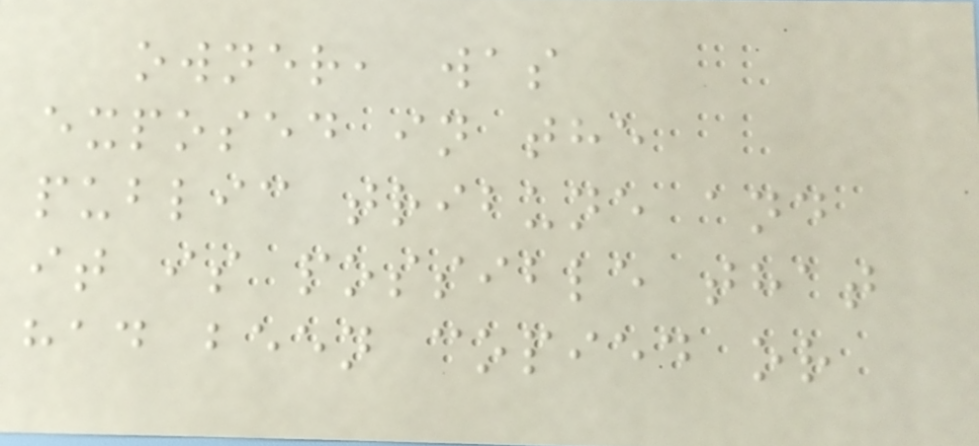owner, was
exposed in the
public tribune and
it is possible that
had been copied or
